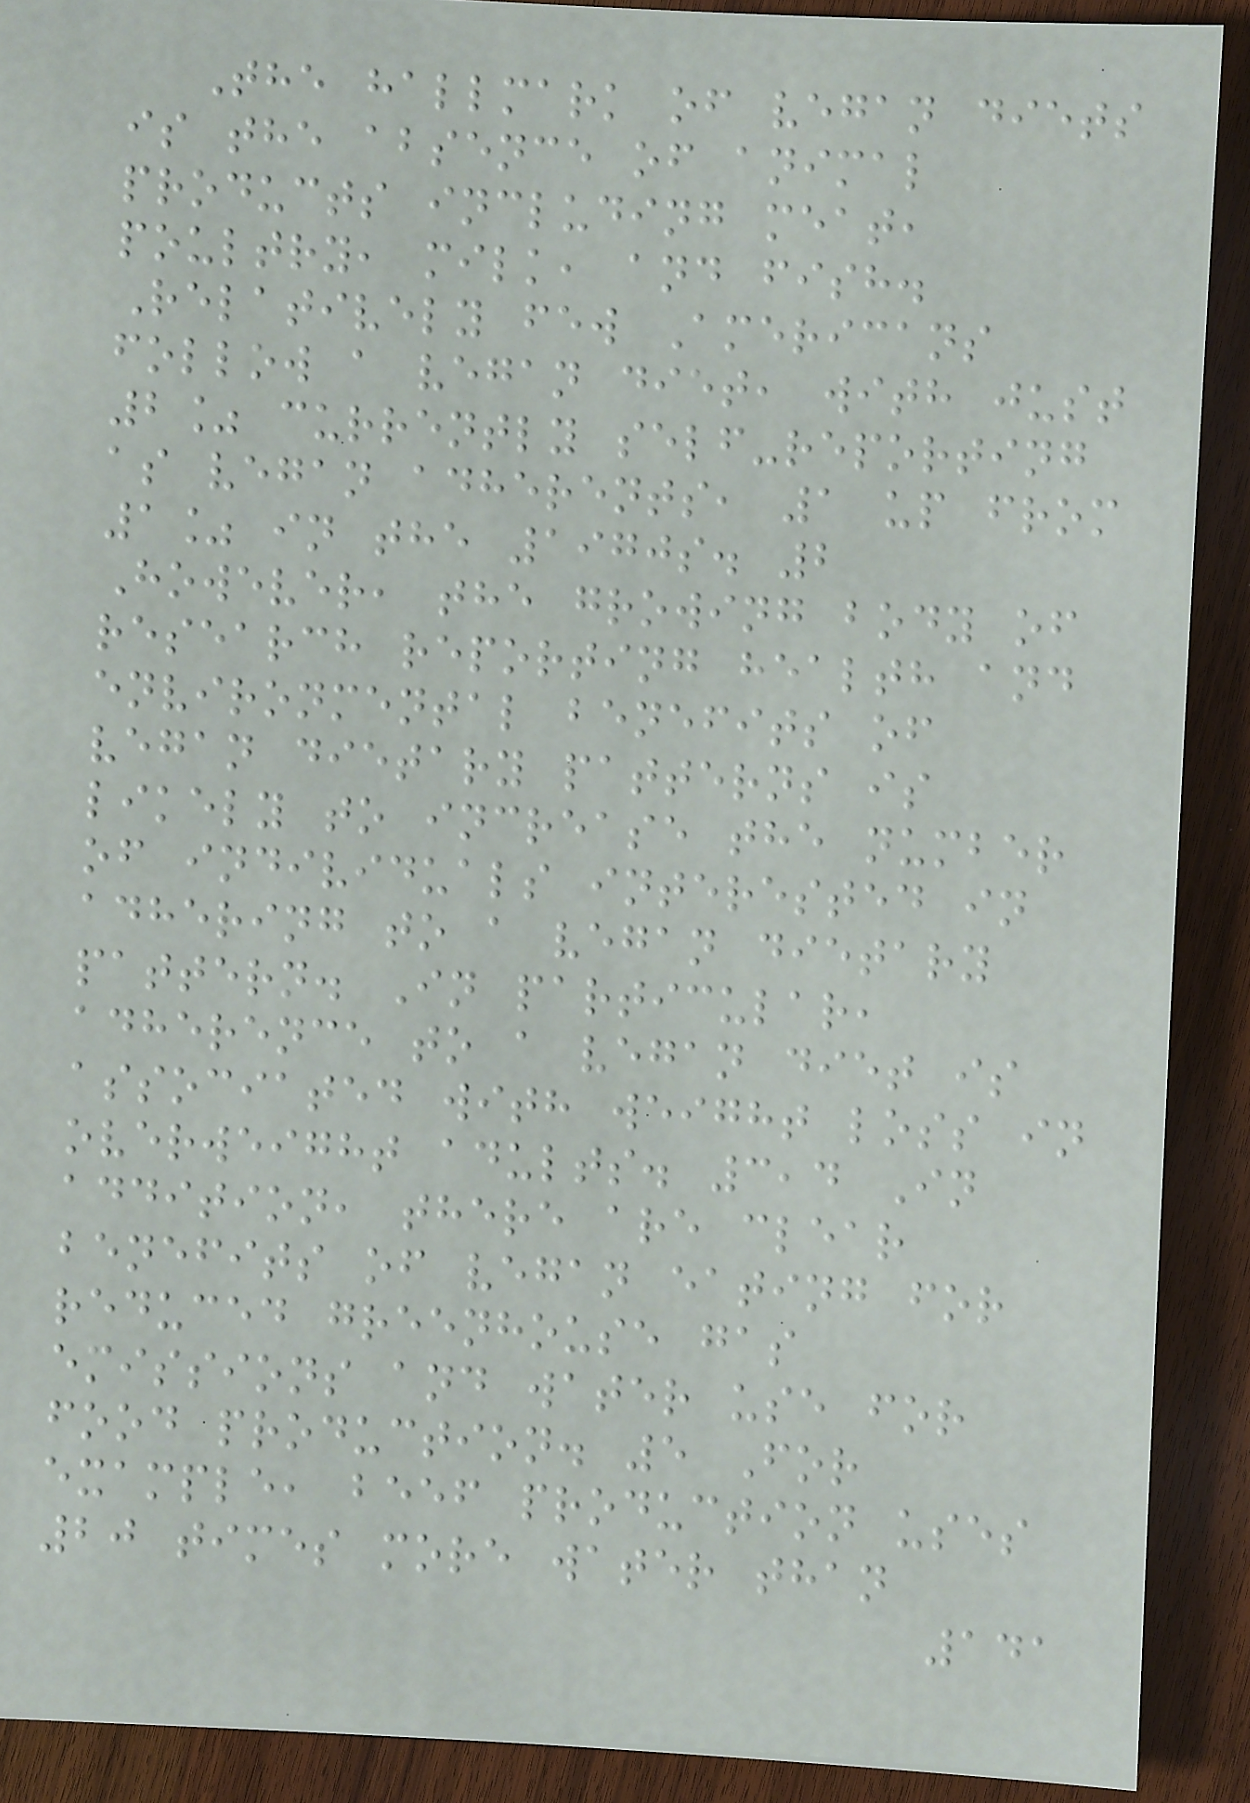The hallmark of vegan diets
is the absence of animal
products including meat,
poultry, milk, and fish.
Relatively few Americans
follow a vegan diet, with just
2% currently self-reporting
as vegan adherents, 1 up from
1% in the 1970s. 2
However, the growing body of
research reporting health and
environmental benefits of
vegan dietary patterns is
likely to increase the number
of individuals interested in
adhering to a vegan dietary
pattern. In particular,
adherence to a vegan diet is
associated with weight loss in
overweight adults. 3,4 In
addition, there are clear
benefits of vegan eating for
reduced greenhouse gas
emissions and water use for
food production. 5 For
example, beef production uses
20 times more water than
141
